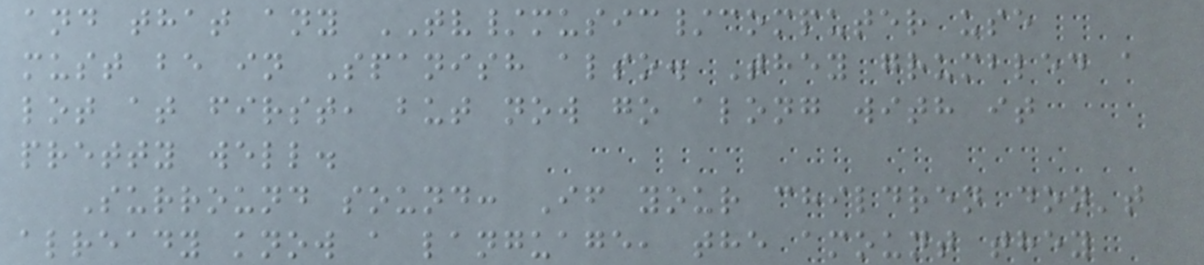and that any TV/music/computer use
must be in Spanish also. They grumbled a
lot at first, but now go along with it
pretty well.
Surround sound: If your children don't
already know a language, the amount they
